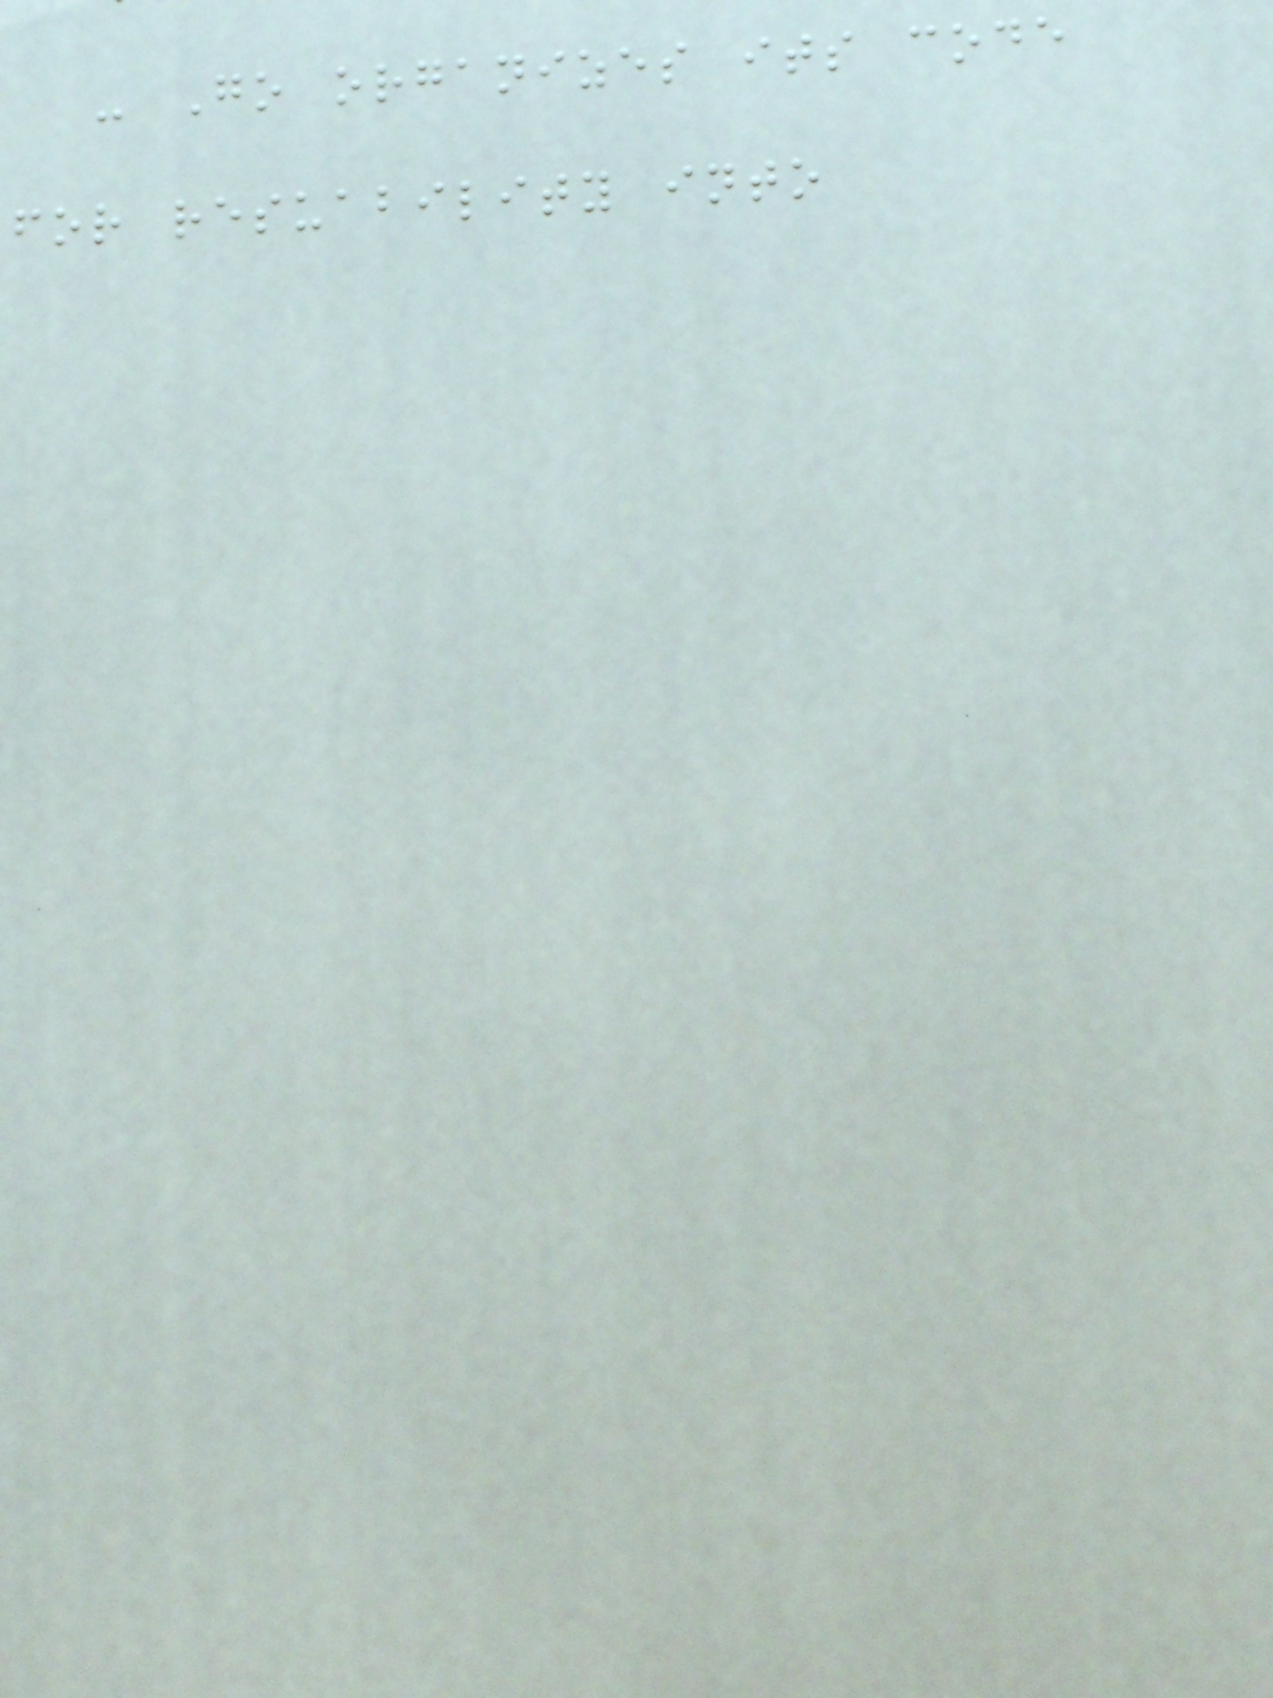- Go organizes its code
for resuability into
